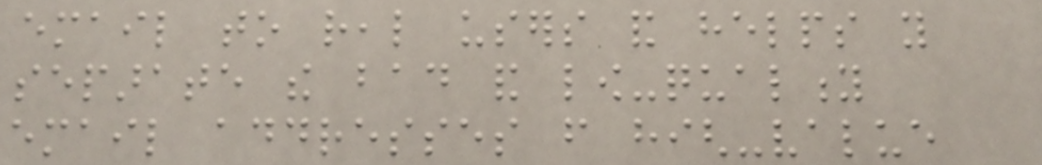email to real users and helps you
separate the bad and low-quality
email addresses from high-value
